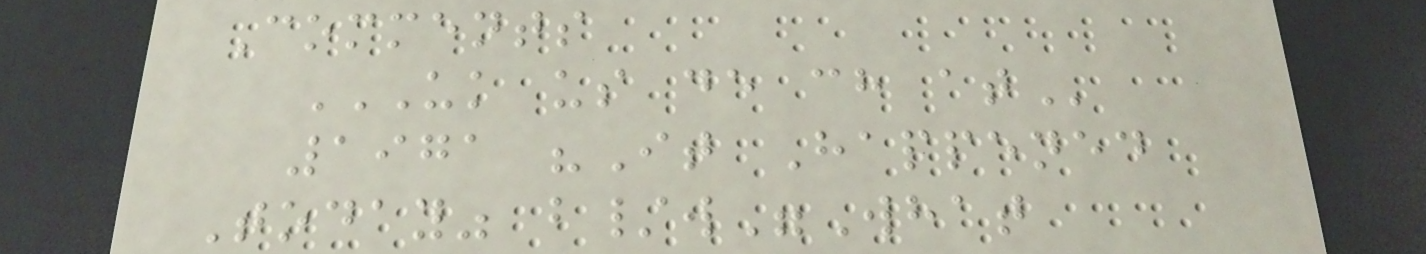Comments
UK US DE CH AT
1971 "It Happened
Today" b/w"What
